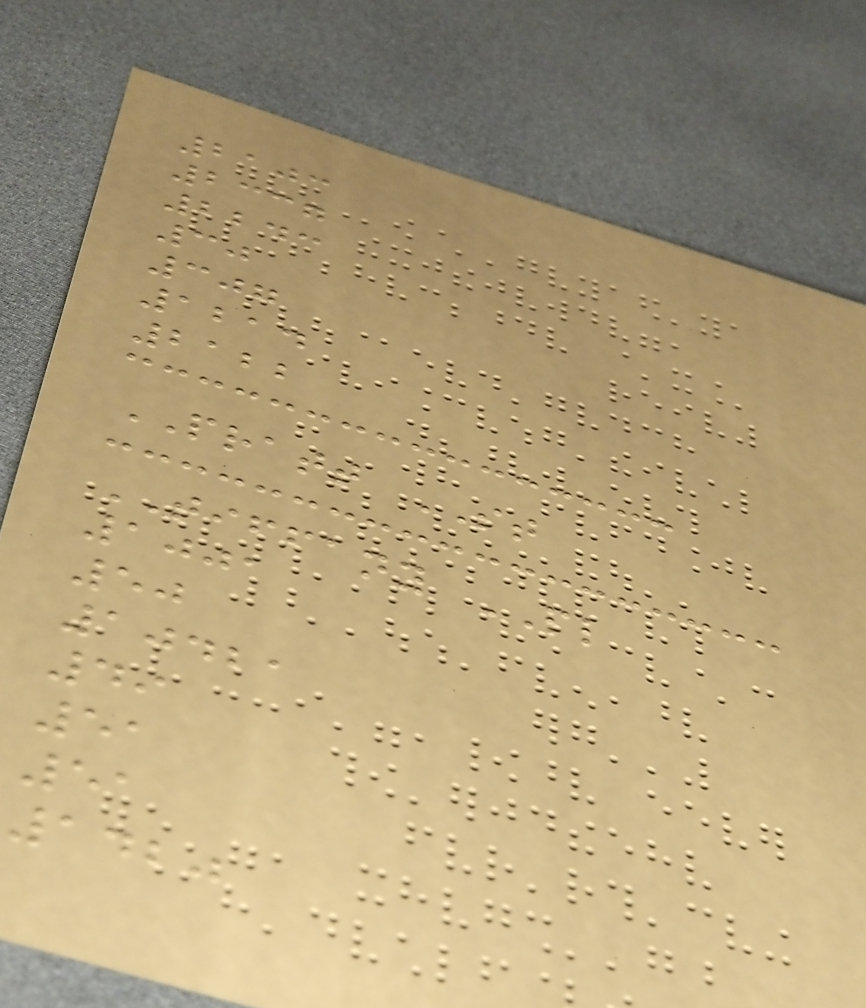2103
2337
2243
30
307
1214
2122
PRATT ST
TIFFANY PL
1001
50
10421
49
51
51
1420
